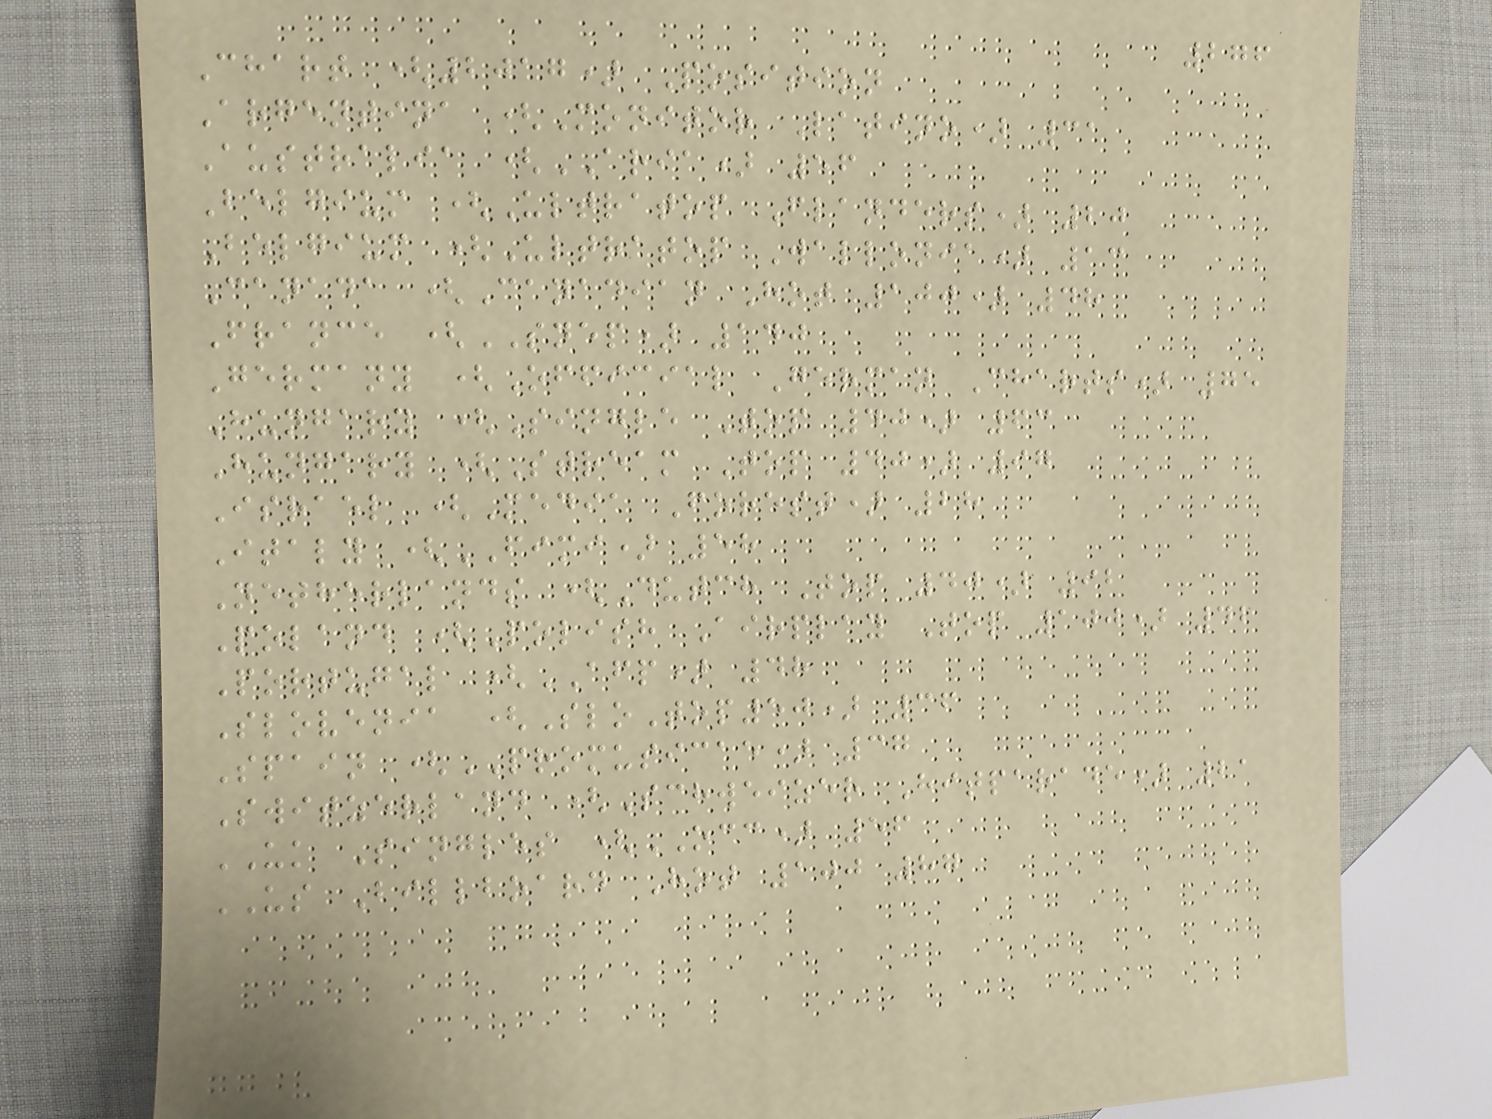276
Chart (2017) Position
Argentina (Monitor Latino) 31
Australia (ARIA) 56
Belgium (Ultratop Flanders) 20
Belgium (Ultratop Wallonia) 13
Canada (Canadian Hot 100) 48
France (SNEP) 140
Germany (Official German Charts) 75
Hungary (Single Top 40) 63
Hungary (Stream Top 40) 97
Israel (Media Forest) 28
Italy (FIMI) 58
Netherlands (Dutch Top 40) 92
Poland (Polish Airplay Top 100) 42
Portugal (AFP) 48
Slovenia (SloTop50) 36
Spain (PROMUSICAE) 37
Switzerland (Schweizer Hitparade) 21
UK Singles (OCC) 56
US Billboard Hot 100 87
